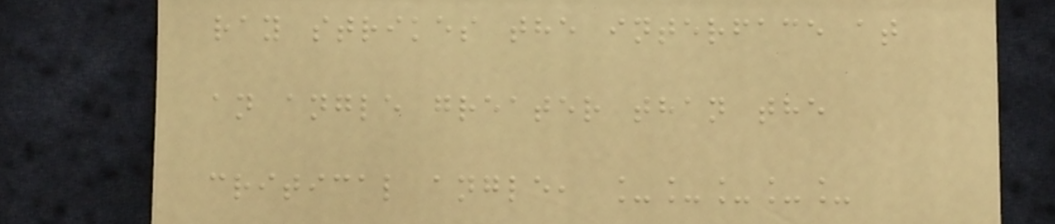ray strikes the interface at
an angle greater than the
critical angle, _____
